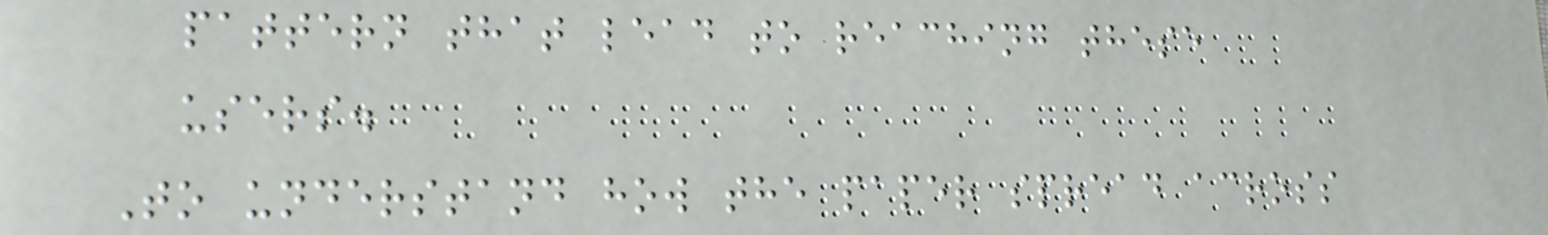pattern that lead to reaching these
users.
To understand how the paper spread across
